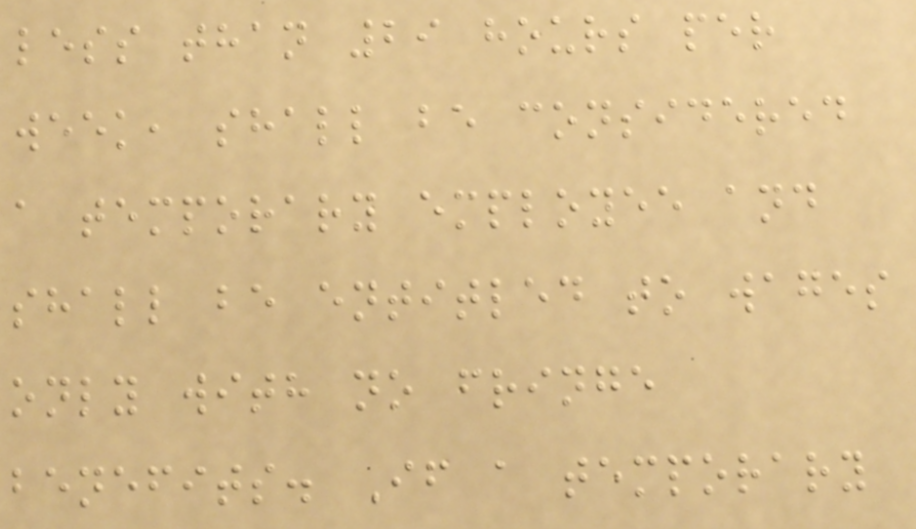less than 29 hours per
week, shall be considered
a temporary employee and
shall be entitled to wages
only with no fringe
benefits. If a temporary
